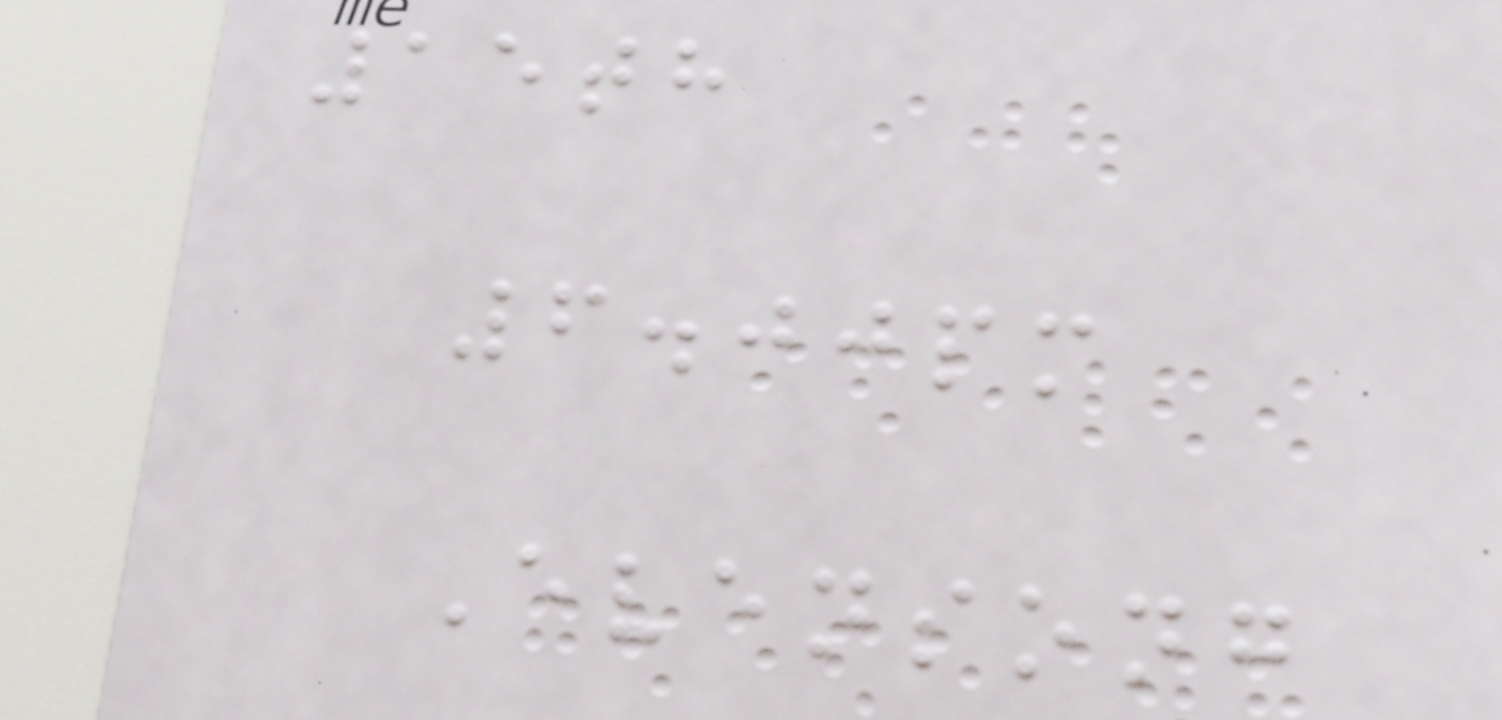15th
6.00pm
Evensong
